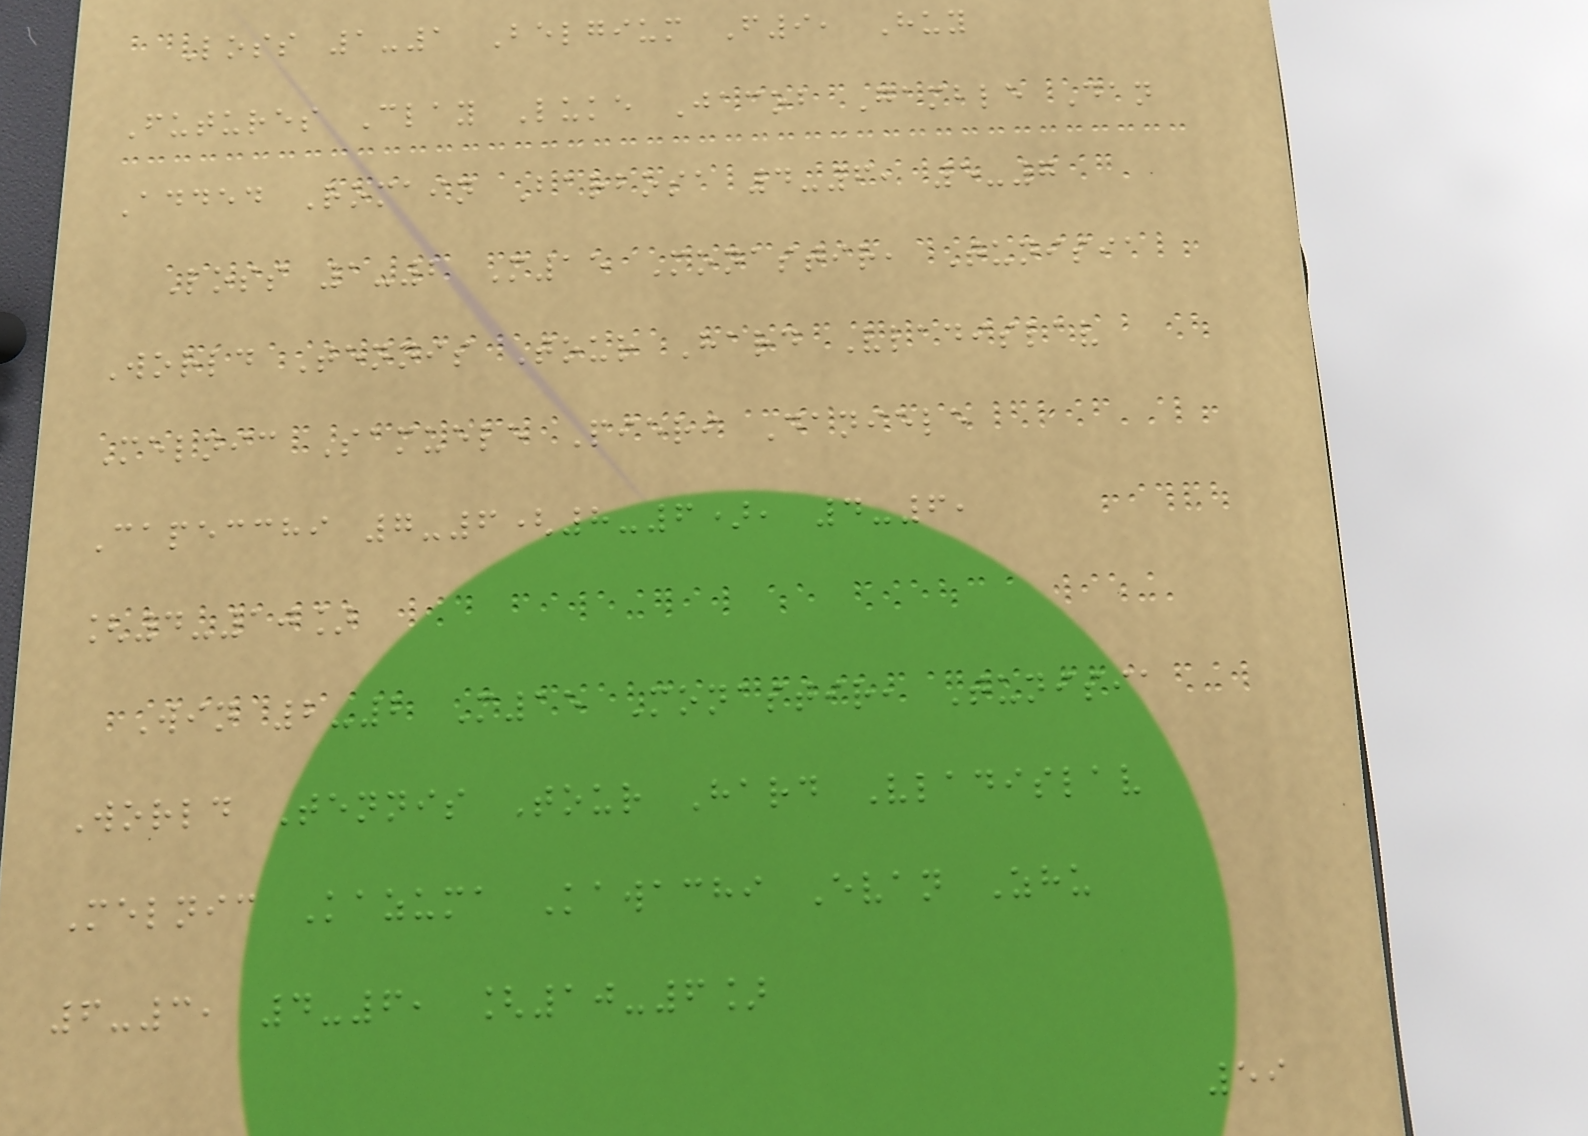Loss 1-1 Belgium F9, Huy
Futures Clay Luke Jacob Gamble Dan
Added Romain Barbosa 4-6, 5-7
Loss 1-2 M15 Monastir, Tunisia
World Tennis Tour Hard Vladislav
Melnic Samuele Pieri Daniele
Capecchi 7-6(8-6), 4-6,
[4-10]
Win 2-2 M15 Monastir, Tunisia
World Tennis Tour Hard Vladislav
Melnic Kazuma Kawachi Evan Zhu
6-3, 4-6, [10-6]
59
